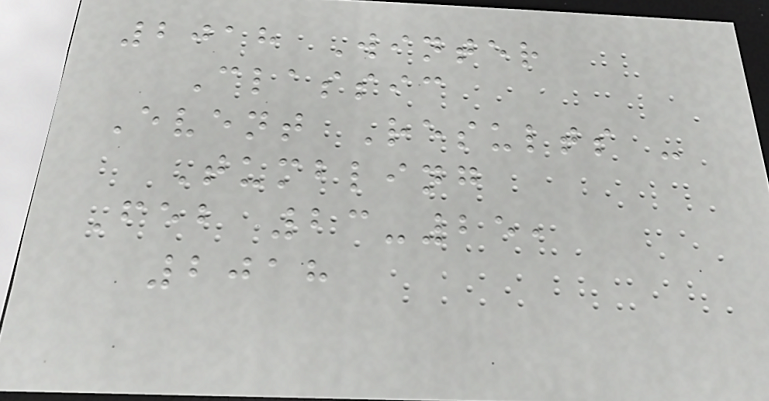2018 Winter
Classic
Event Results -
Tumbling
Feb 23-25,
2018
